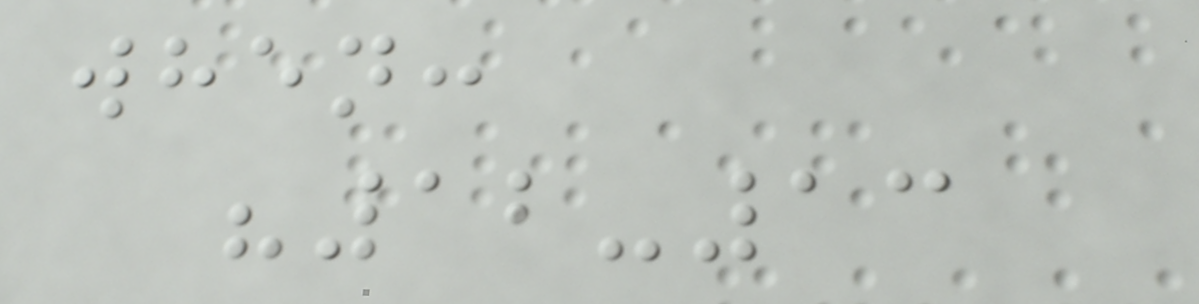when:
"12-13
